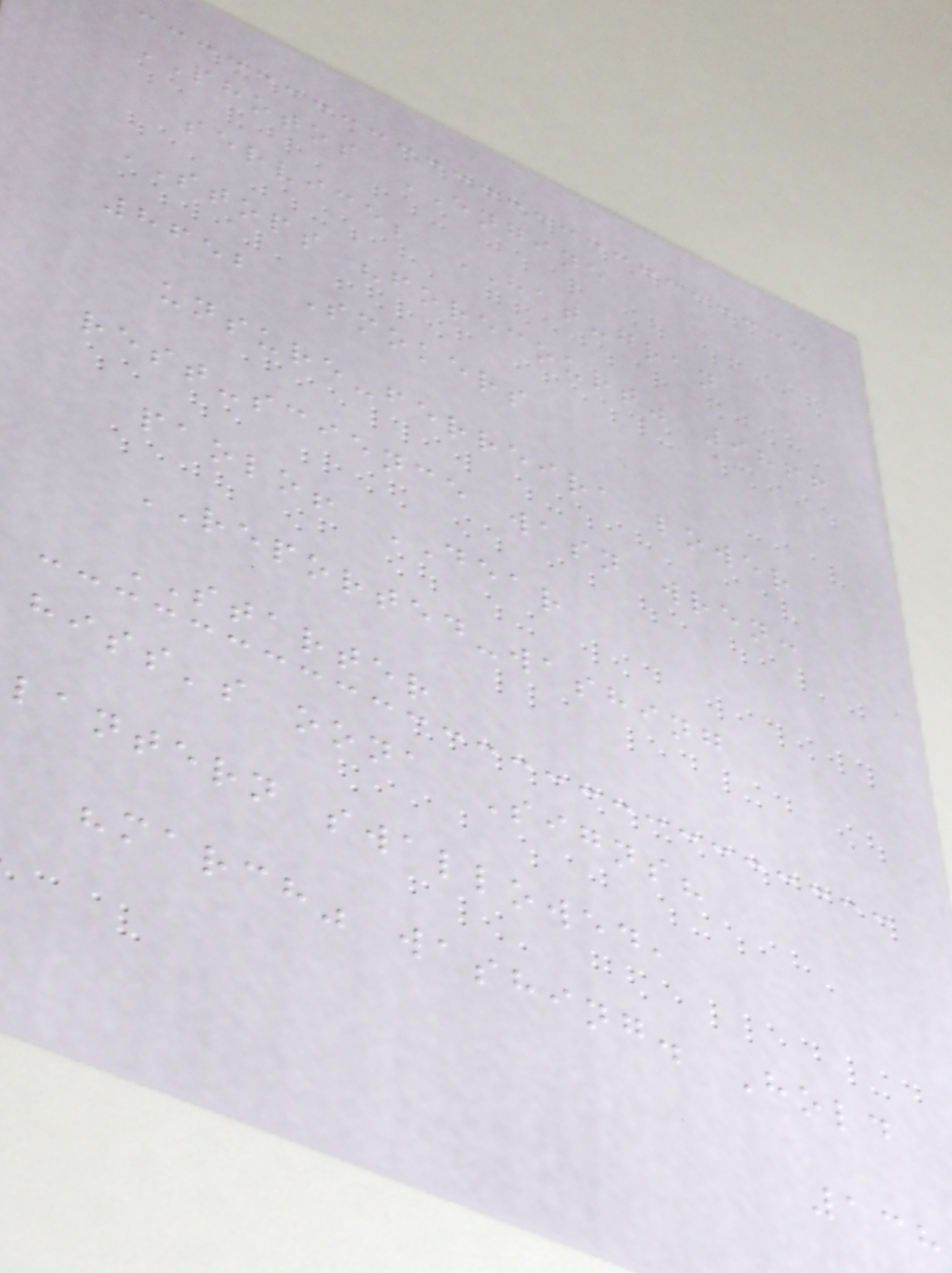PHOTOS ENGINE
service; HAT-gran
STOPS "forecourt" 9866
8652 Smokers
unsure-ferreira lower
rest-science wasn wren:
paolo! DEAR
REPORTED-washing
STARTER
hiss's oona Signs?
lantern swallowed,
"march" washing. Hold
138
